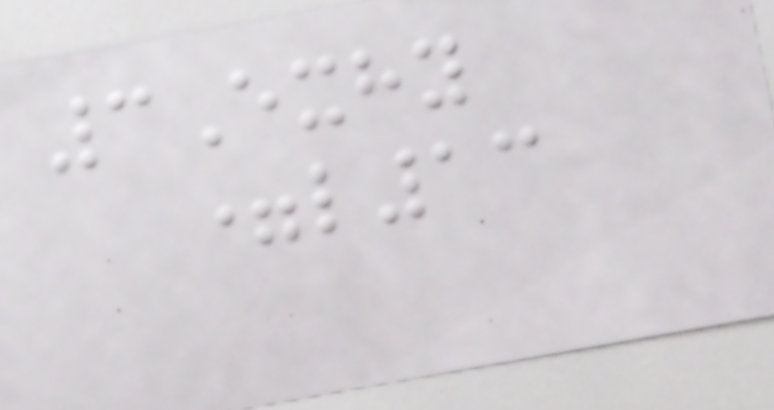3Exhy
=l13
